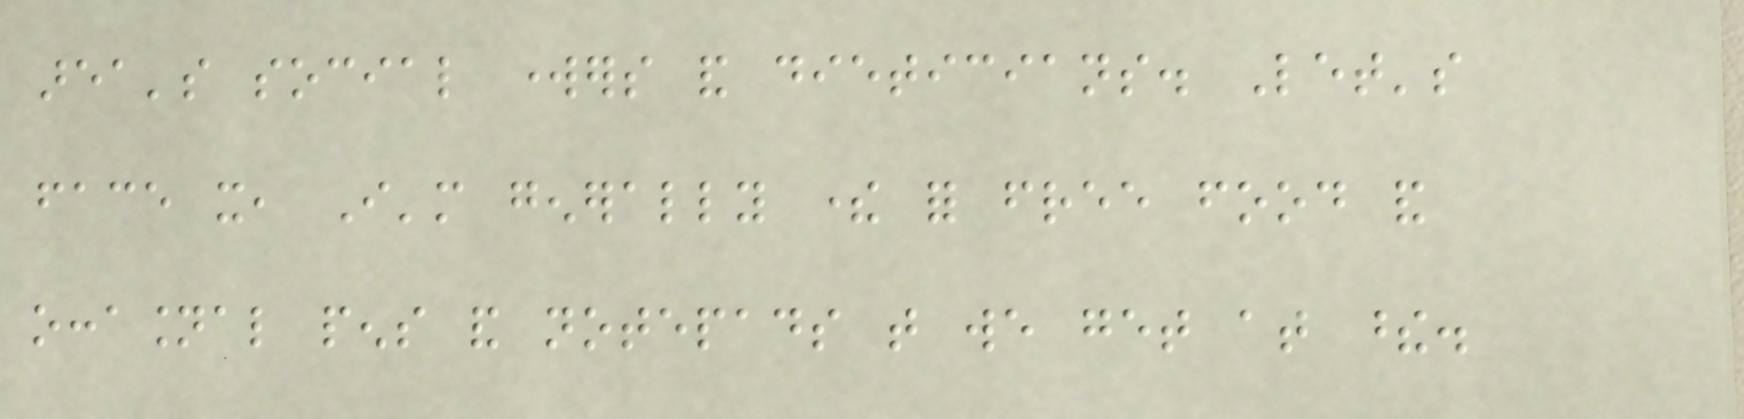area's social workers and dieticians. Let's
face it, I'm generally there for free food and
occasional pens and notepads that we get at these.
